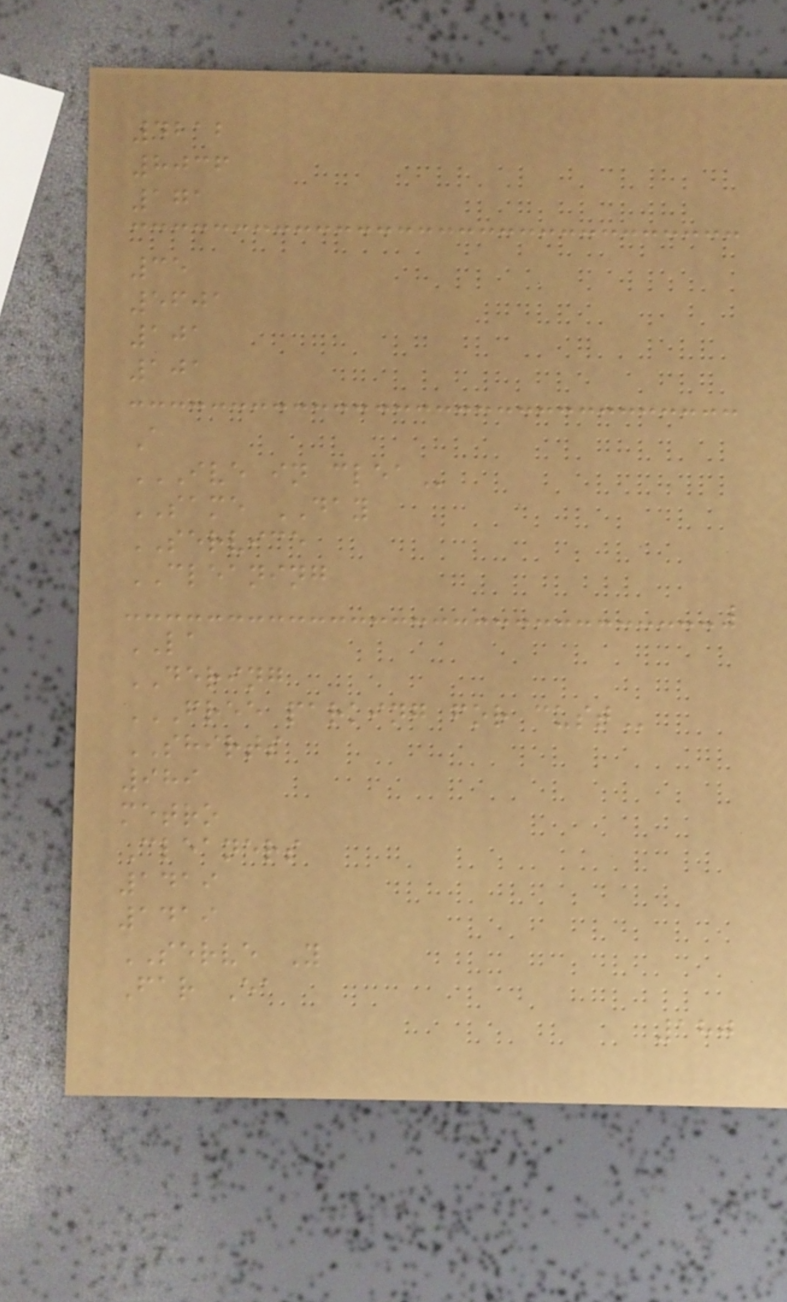4212
8036
171
35
5601
101
101
A
IVE IN CLEA
SAME DAY
SERVICE
CLEANING
LA
DERING
FREE PARKING FOR CUST
SHIRTS
989
metro
Cleaners
1419
1419
SERVE Y
Far Ea
180
